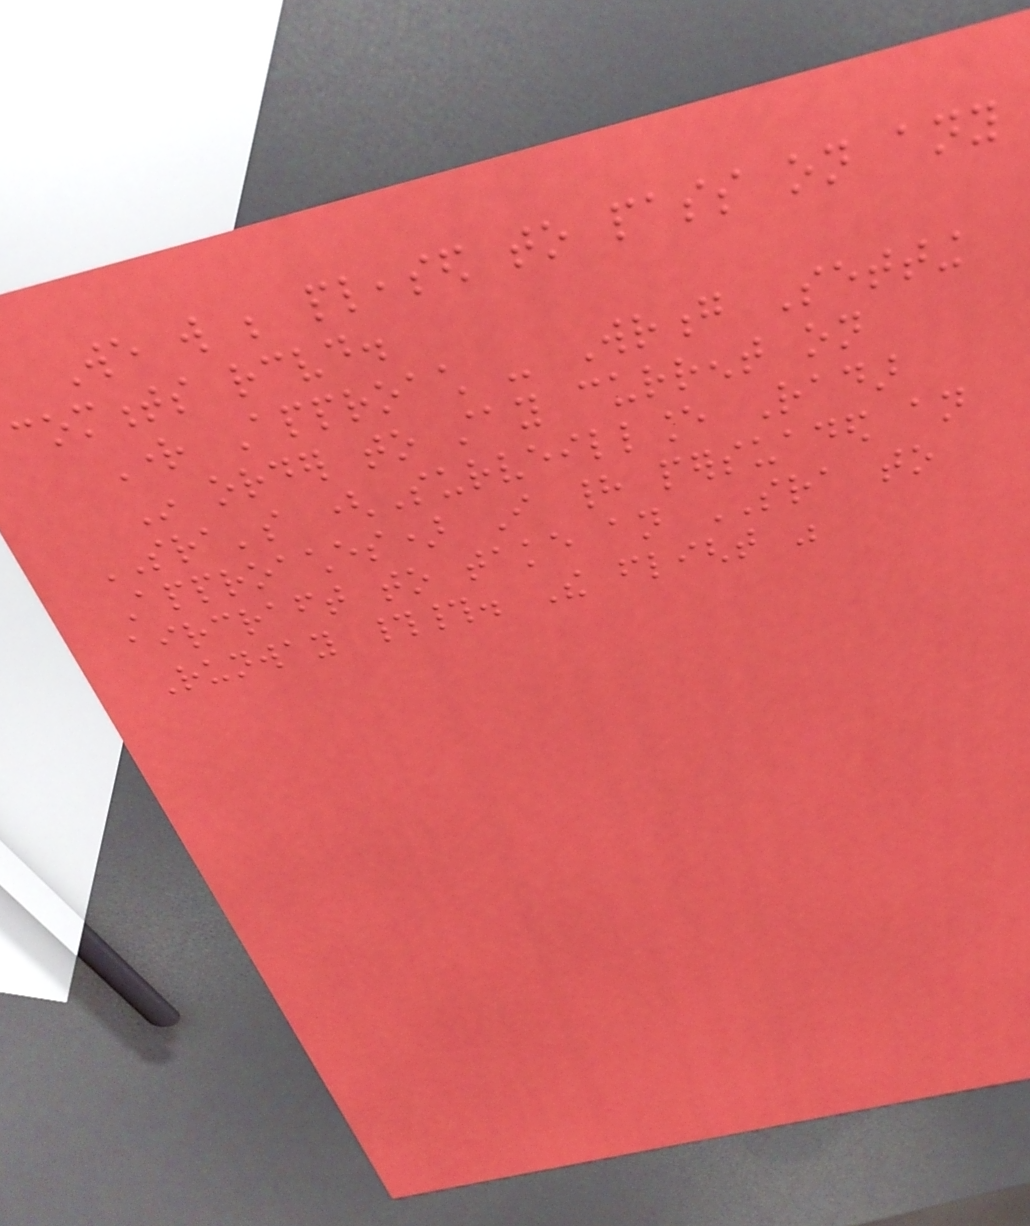We will be pleased to pass on any
comments received.
Right Approach - Wrong Setting
In order to stay current on
SRA's (Surveillance Radar
Approaches) I had persuaded an
aircraft to take an SRA to
Runway ##. The flight was
